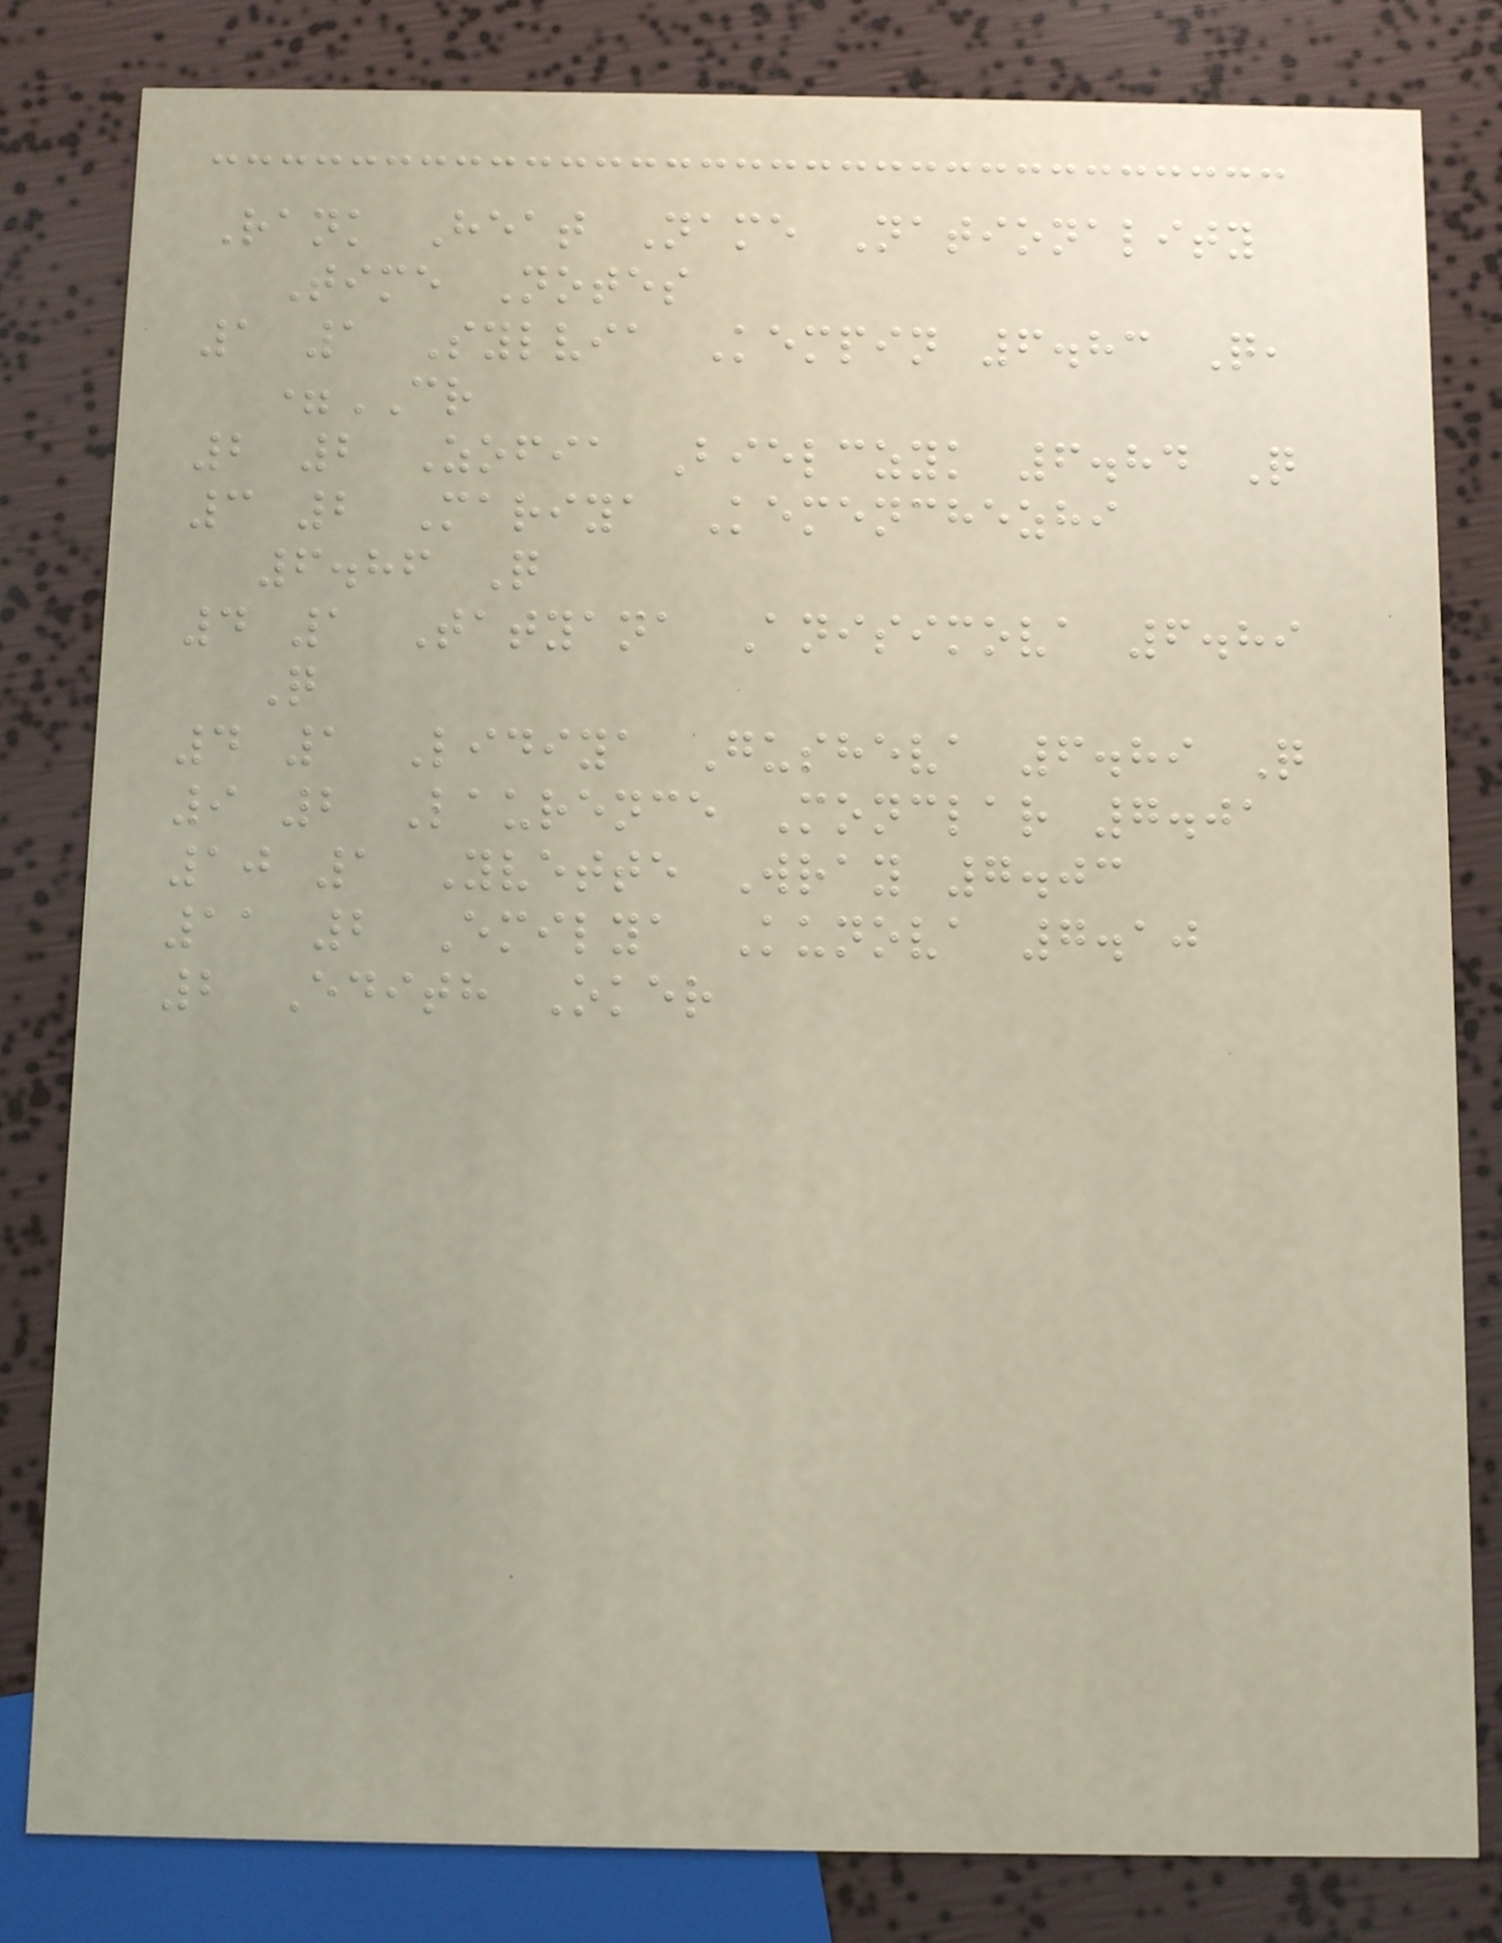Rank Heat Name Nationality
Time Notes
1 1 Sylvia Kempin 6.83 Q,
=CR
2 2 Zofia Bielczyk 6.84 Q
3 2 Mariya Kemenchezhi
6.86 Q
4 1 Tatyana Anisimova 6.89
Q
4 1 Lidiya Gusheva 6.89 Q
9 2 Laurence Monclar 7.01
10 1 Yvette Wray 7.03
11 2 Emilya Kunova 7.10
2 Edith Oker
